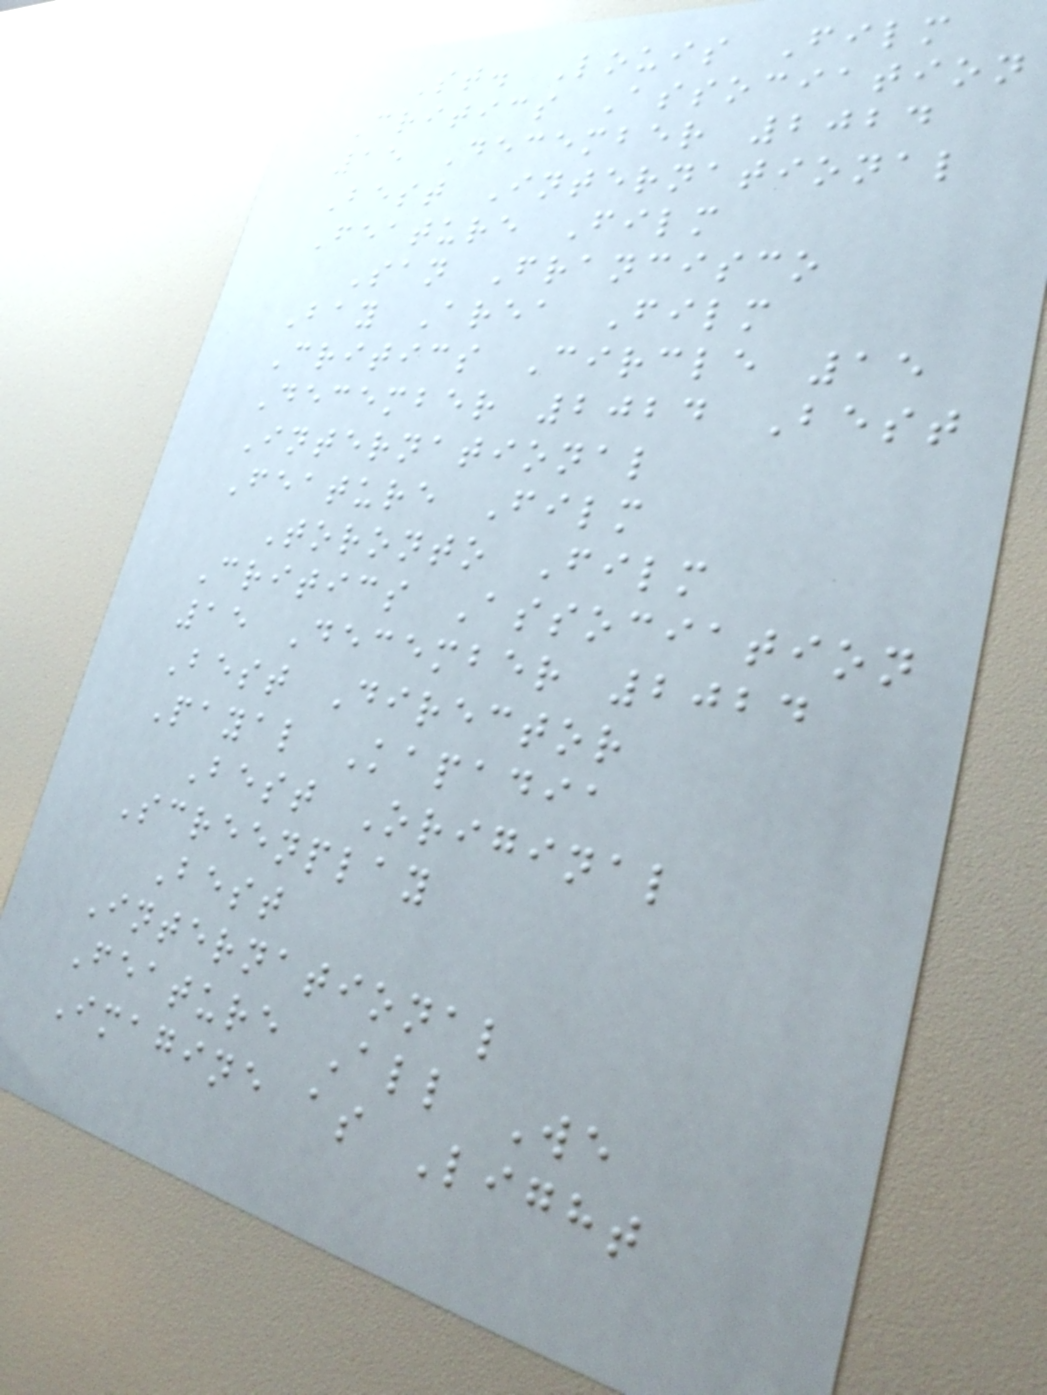St. Louis Film
Critics Association
15 December 2024
Best International
Feature Film
San Francisco
Bay Area Film
Critics Circle 15
December 2024 Best
International
Feature Film
Toronto Film
Critics Association
15 December 2024
Best Director
Payal Kapadia
Best Original
Screenplay
Best
International
Feature All We
Imagine as Light
